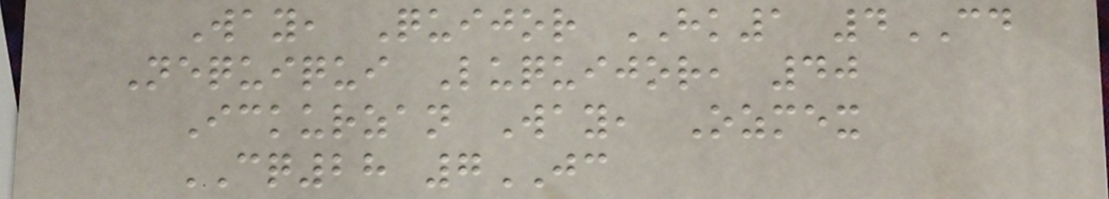Way, Quijor HK1 4CD
Nequiqui Luquijor, 40
Ickurzan Way, Ozmex
CQ28 7JC
